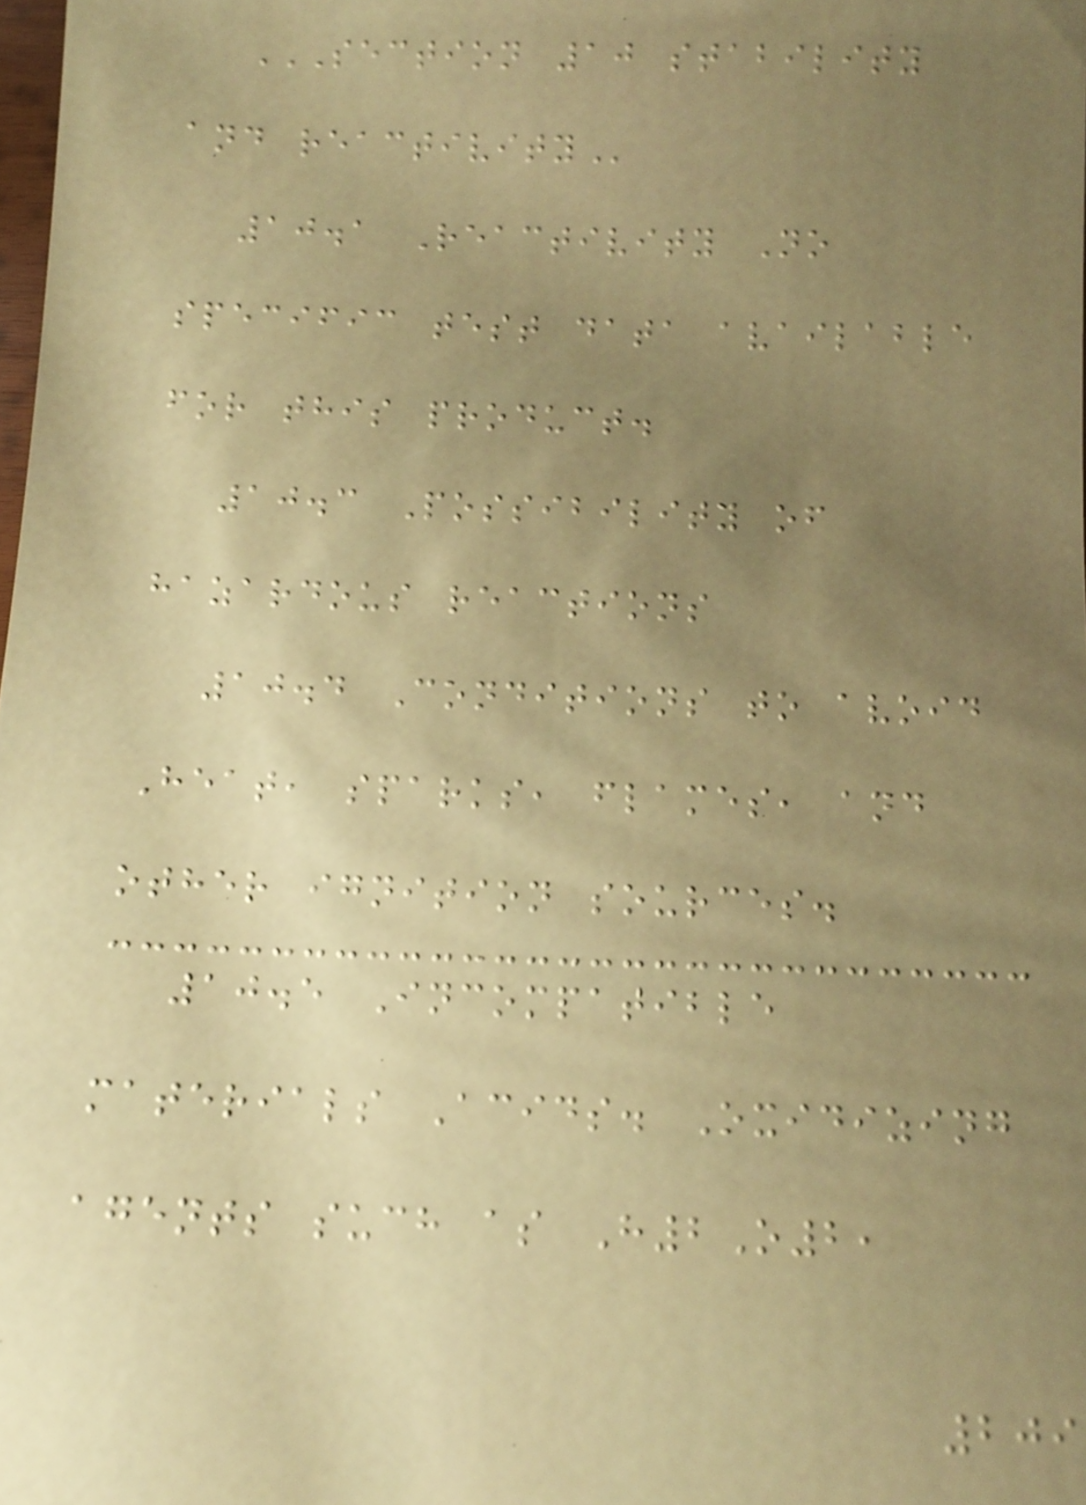SECTION 10 STABILITY
AND REACTIVITY
10.1 Reactivity No
specific test data available
for this product.
10.3 Possibility of
hazardous reactions
10.4 Conditions to avoid
Heat, sparks, flames, and
other ignition sources.
10.5 Incompatible
materials Acids. Oxidizing
agents such as H2O2,
209
